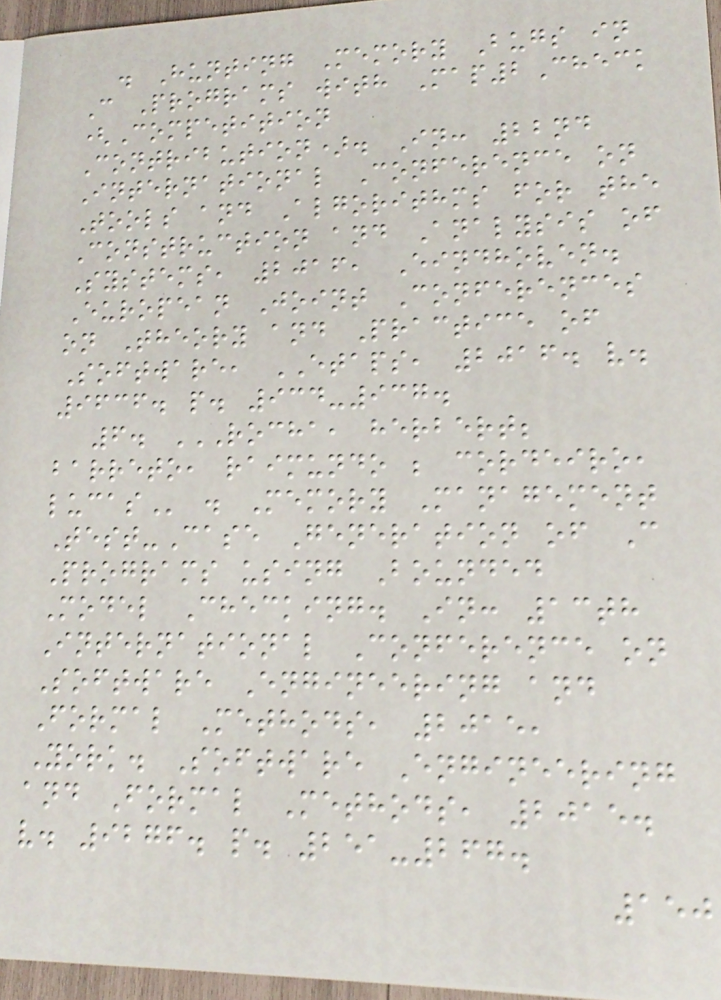. Hunting Memory Bugs in
C Programs with Map2Check
(Competition
Contribution). In: 22nd
International Conference on
Tools and Algorithms for the
Construction and Analysis of
Systems, 2016, Eindhoven.
European Joint Conferences
on Theory and Practice of
Software, ETAPS, 2016. v.
9636. p. 934-937.
6. ROCHA, HERBERT;
BARRETO, RAIMUNDO ; CORDEIRO,
LUCAS . Memory Management
Test-Case Generation of C
Programs using Bounded
Model Checking. In: 13th
International Conference on
Software Engineering and
Formal Methods, 2015,
York. Software Engineering
and Formal Methods, 2015.
v. 9276. p. 251-267.
150
